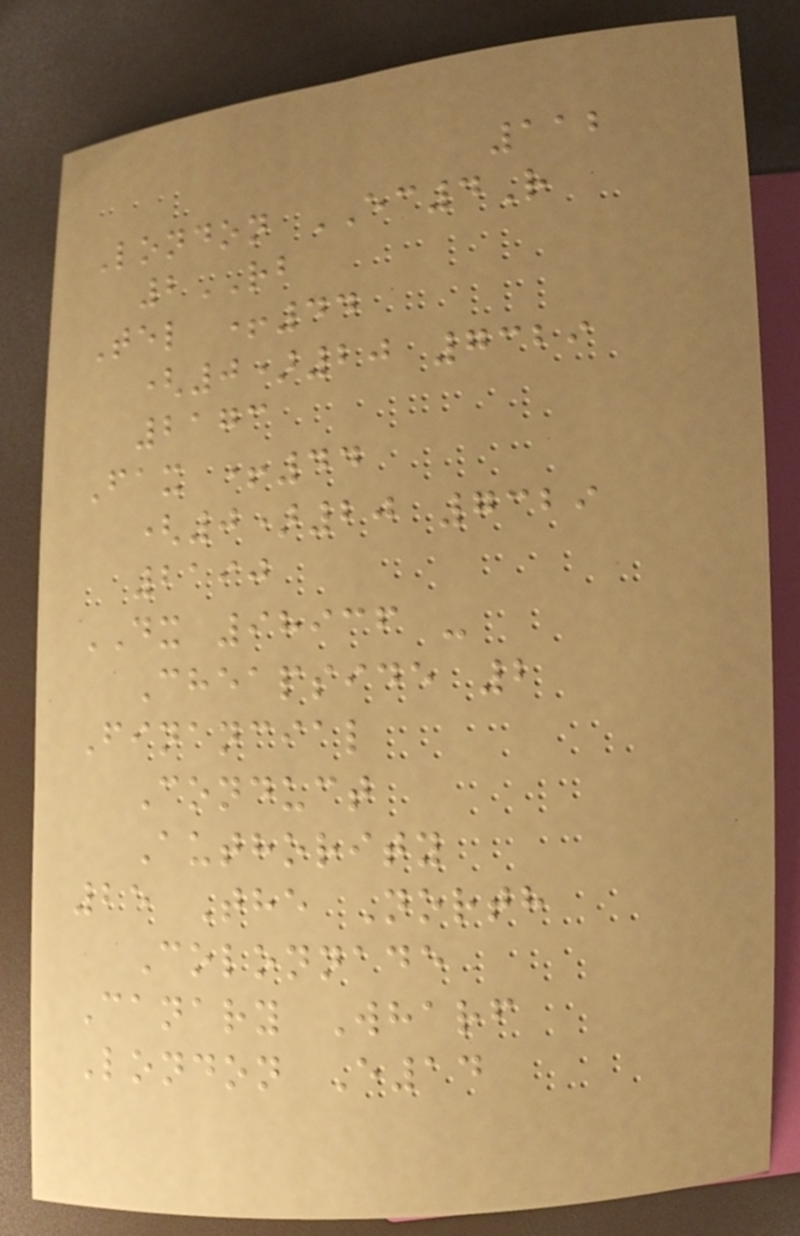112
London EC4R
2RB
Tel +44
(0)20 7329
2173
Fax +44
(0)20 7329
2190
DX 98936 -
Cheapside 2
Financial
Conduct
Authority
25 The North
Colonnade
Canary Wharf
London E14
